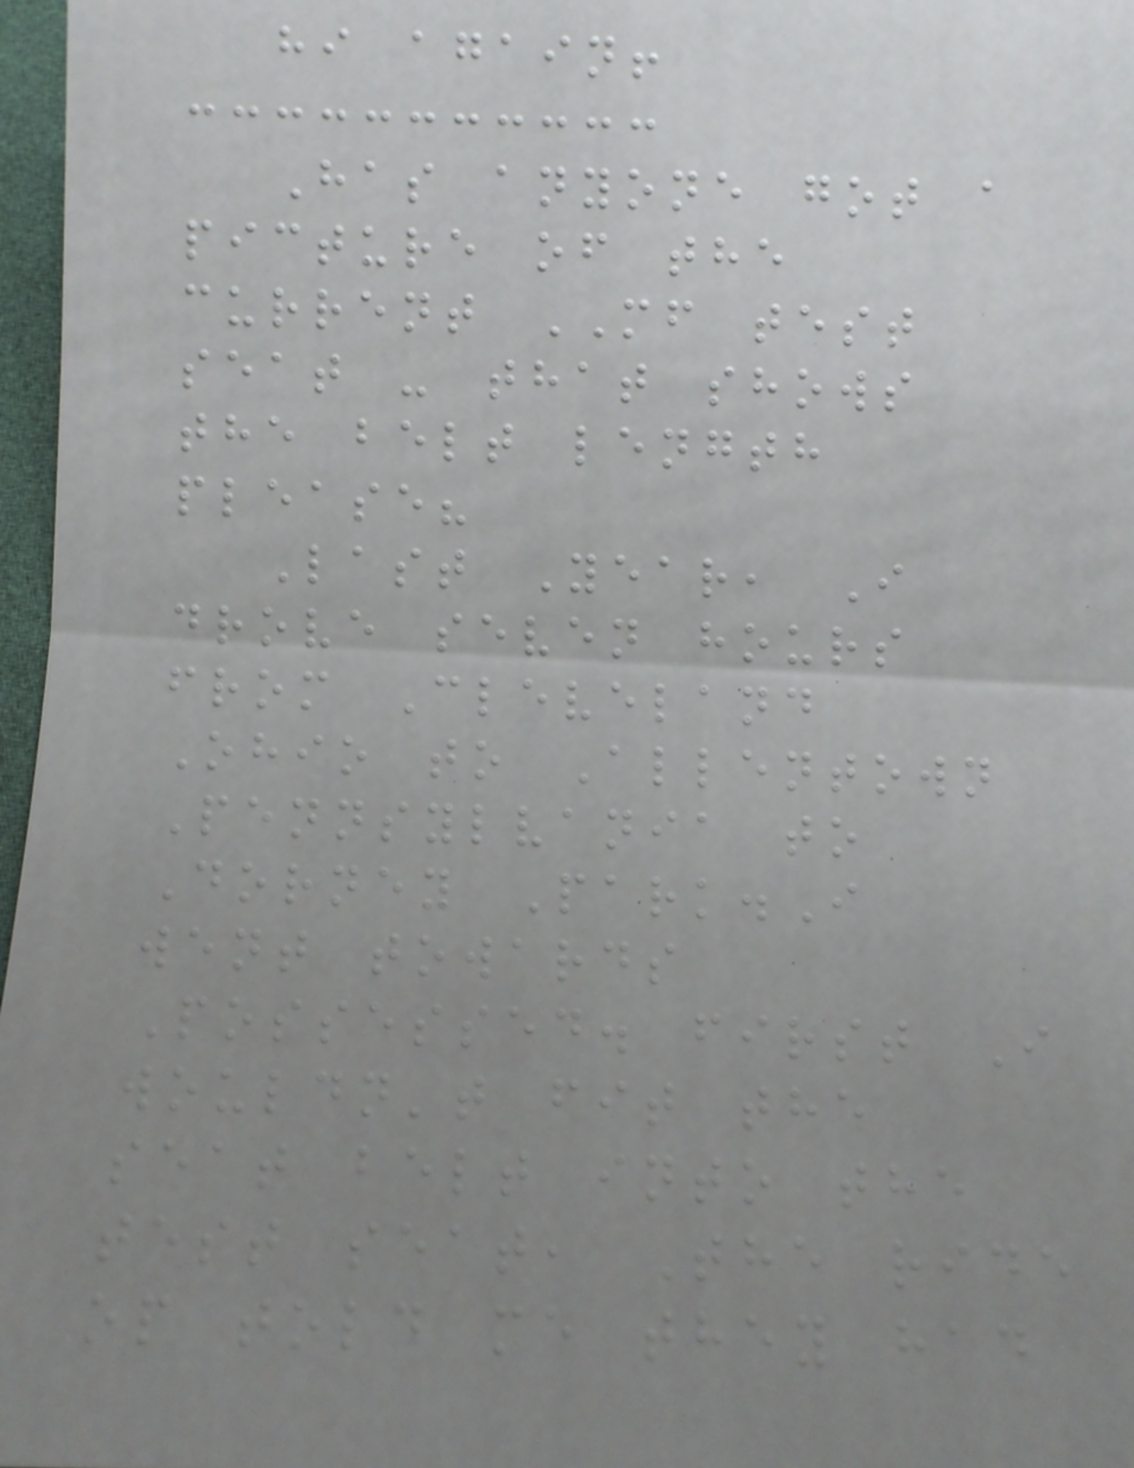hi again!
Has anyone got a
picture of the
current MF test
seat - that shows
the belt length
please?
Last Year, I
drove seven hours
from Cleveland
Ohio to Allentown
Pennsylvania to
Dorney Park.I
went towards
Possessed. first I
wouldn't fit the
seat belt into the
test seat, The ride
op told me they had
